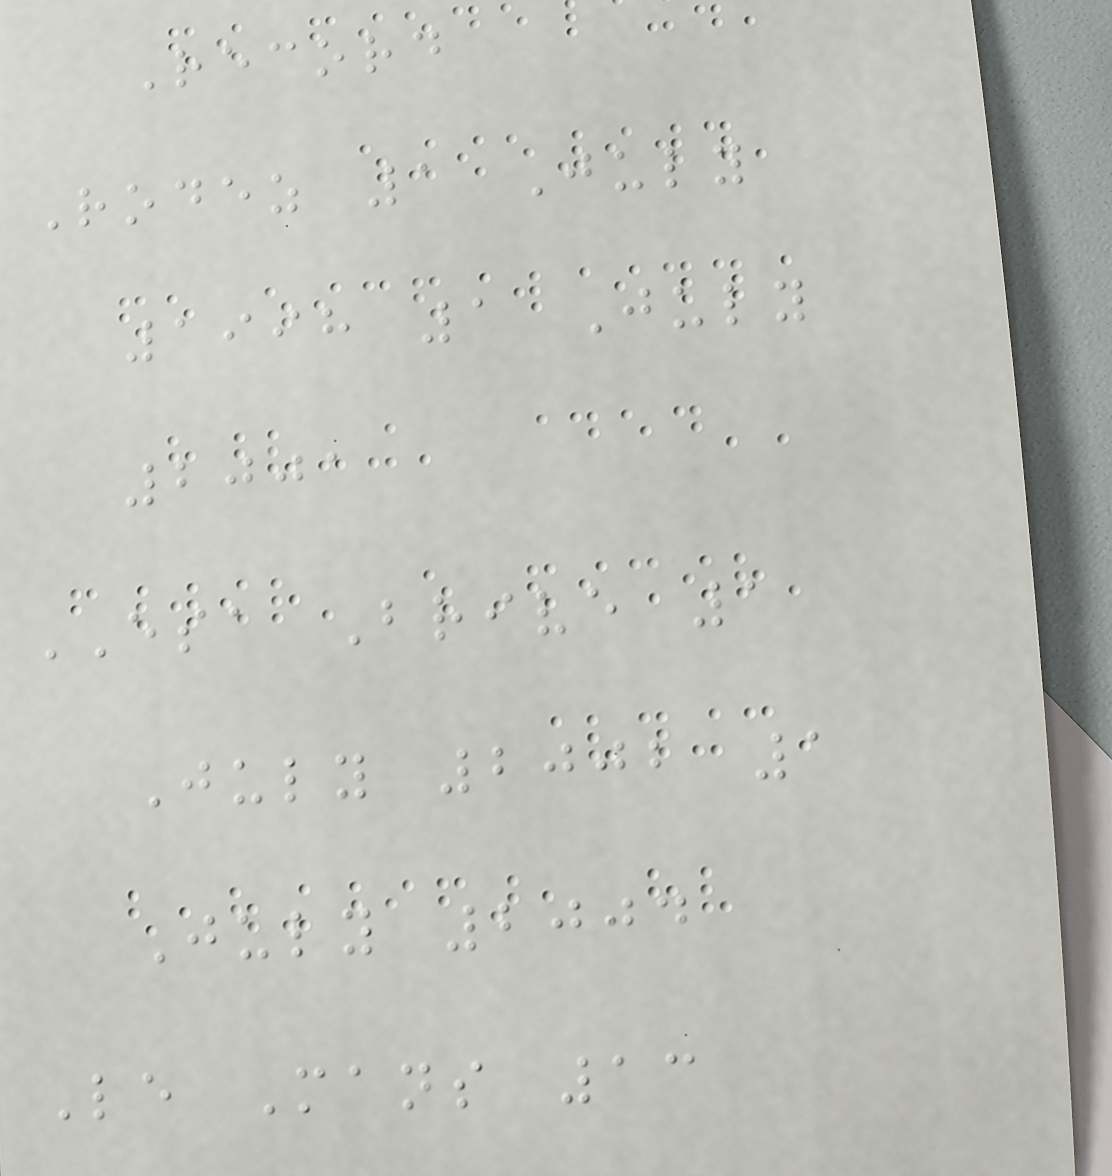Record
Rodez 1 July
1998 1 July
2001
ESA Brive 1
July 2002 1
July 2004
Le Mans 13
